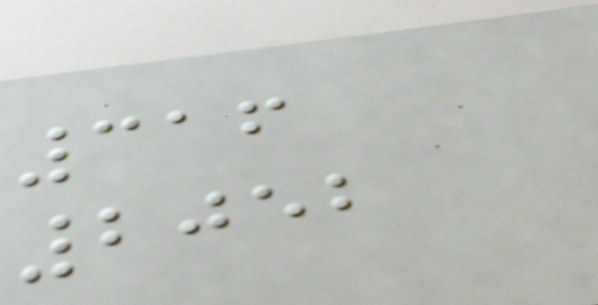316
2052
